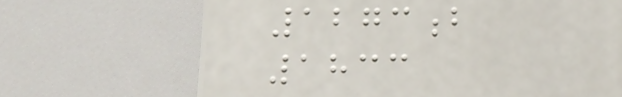1273b
1833
